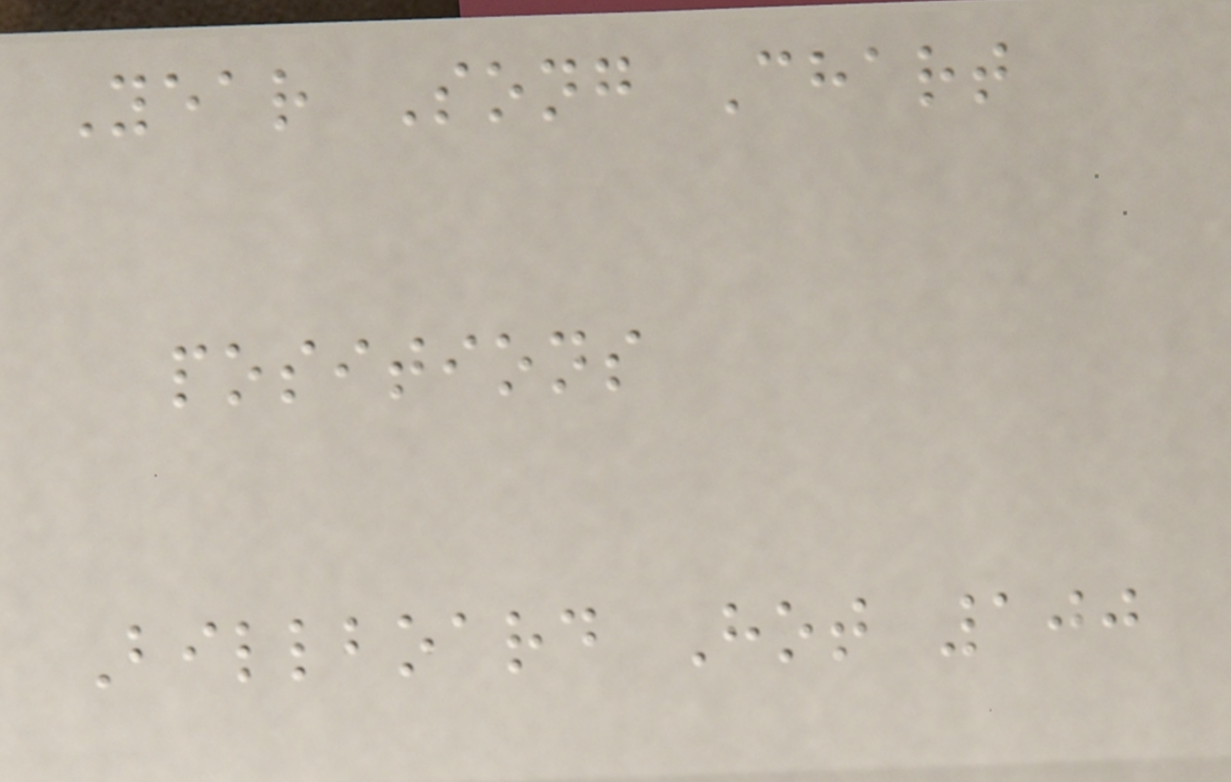Year Song Chart
positions
Billboard Hot 100
